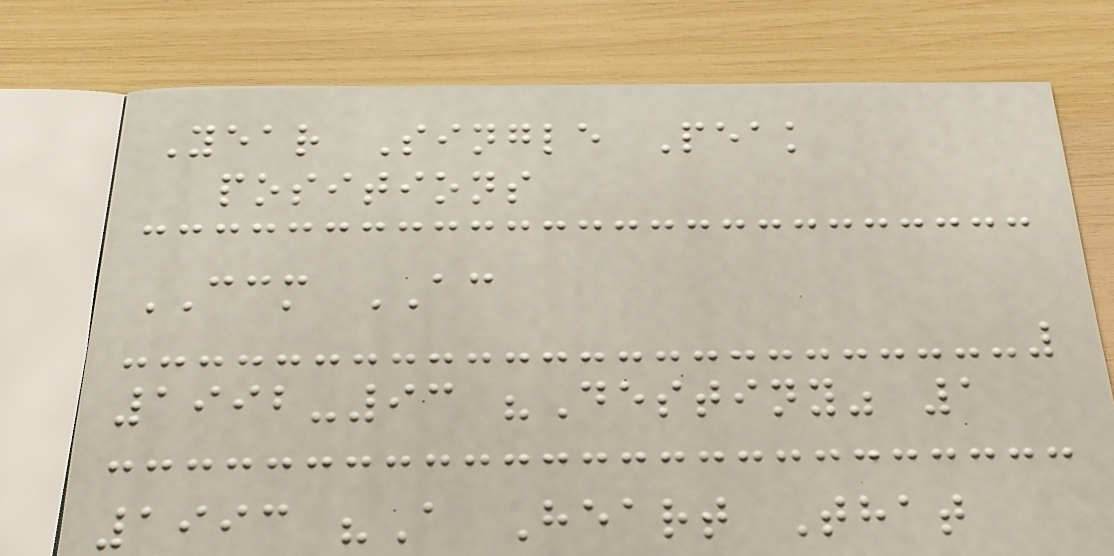Year Single Peak
positions
CCM AC
1992-93 "Destiny" 1
1993 "A Heart That
